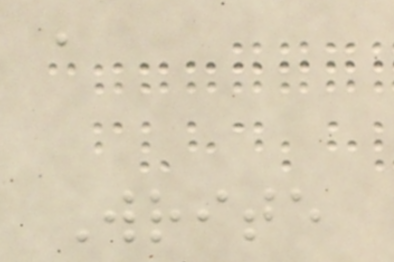a
Write
